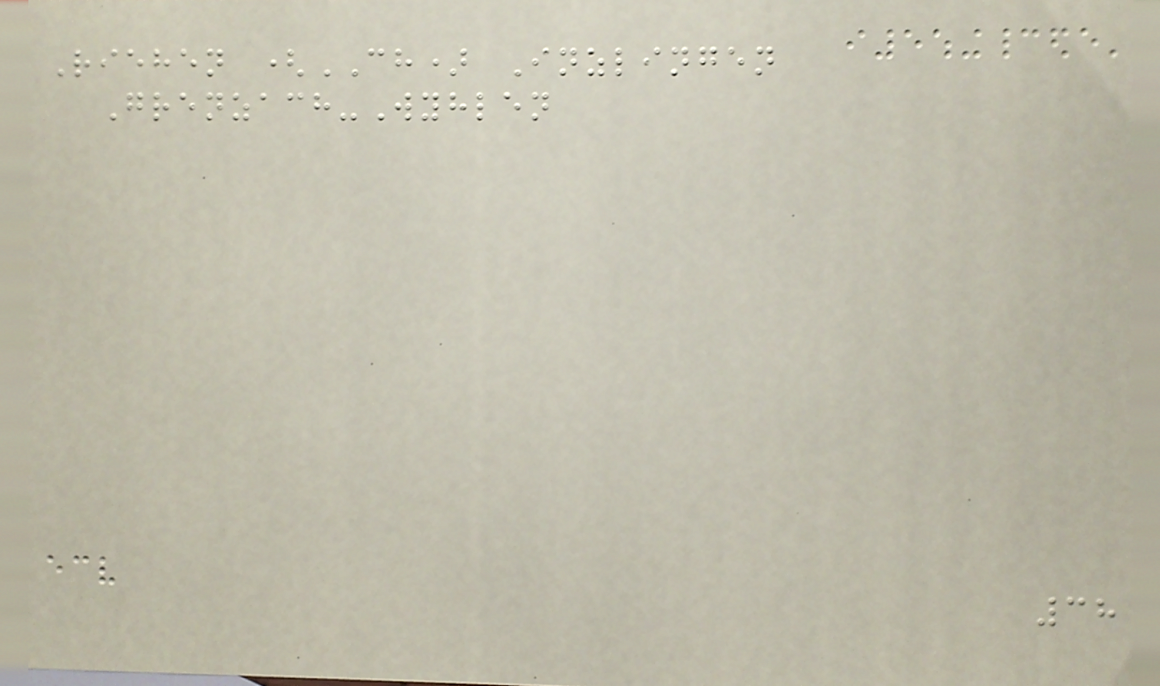Riehen (CH) Inzlingen
Grenzach-Wyhlen
38
